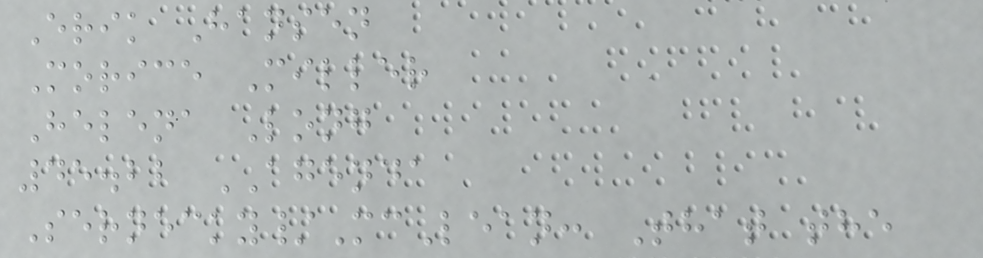Erik Hansen
Morice Miller
Helena Long
45.22 AGENDA
Sernecky/McLean: That the
